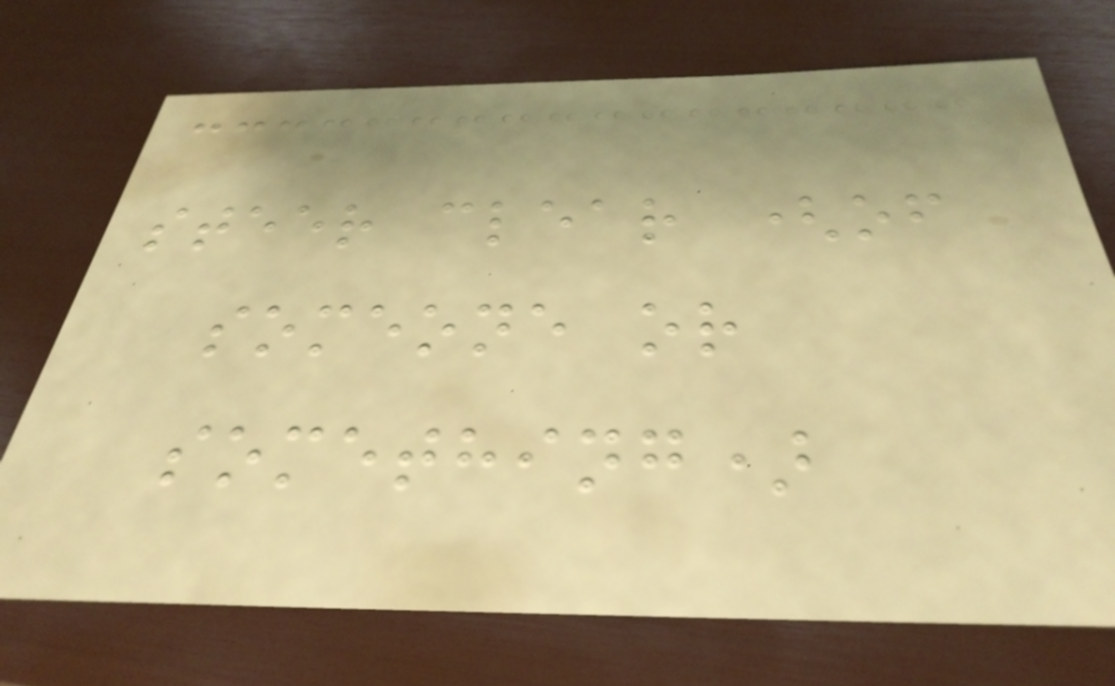steer clear (of
someone or
something)
